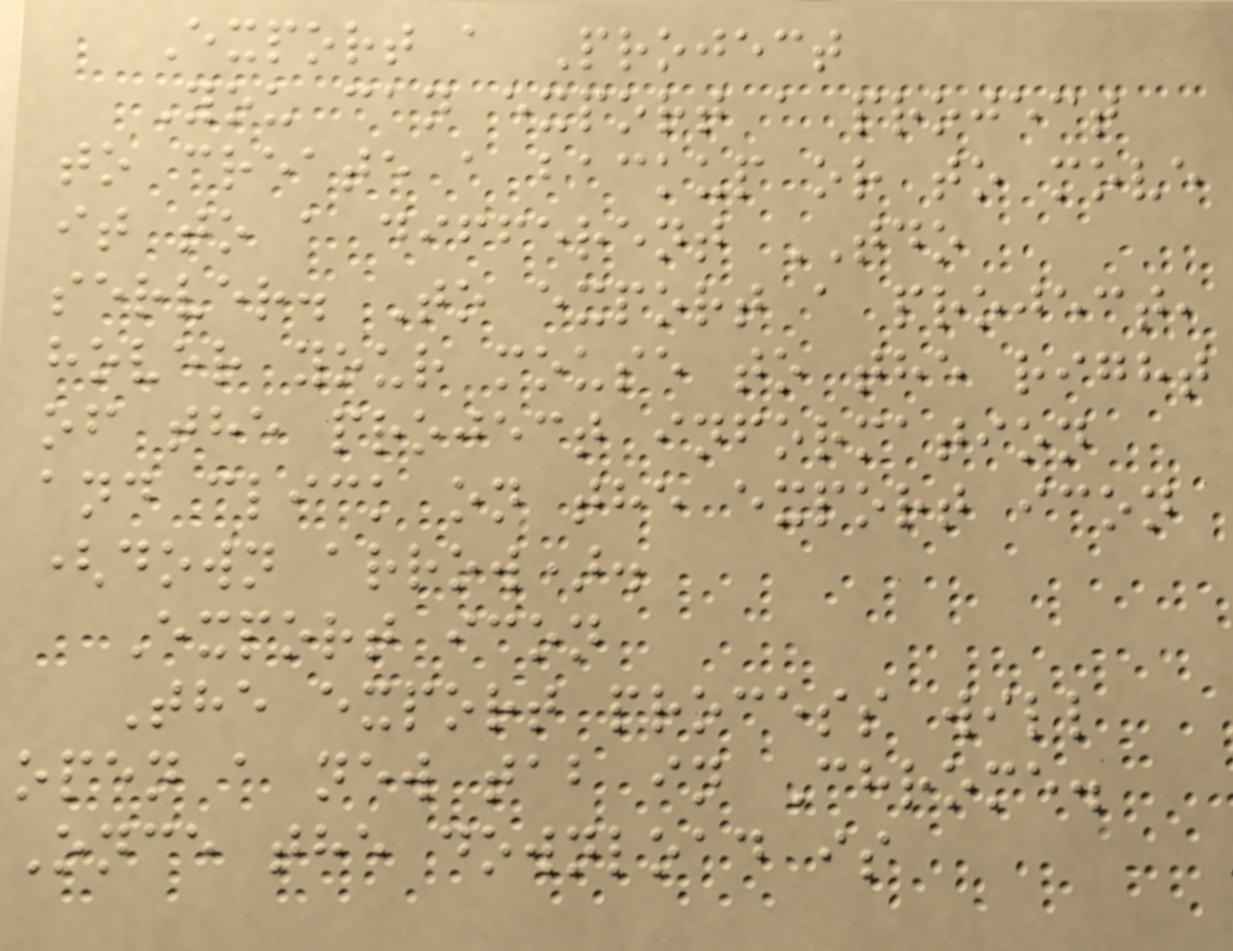Export a Project
You can export a project
to create a backup or to move
it to a different TDO
server. To export a project,
hover your mouse to the right
of the project information
and click on the export icon
(down arrow).
Export icon
The export process will
open a new tab in Chrome.
Once the download is
